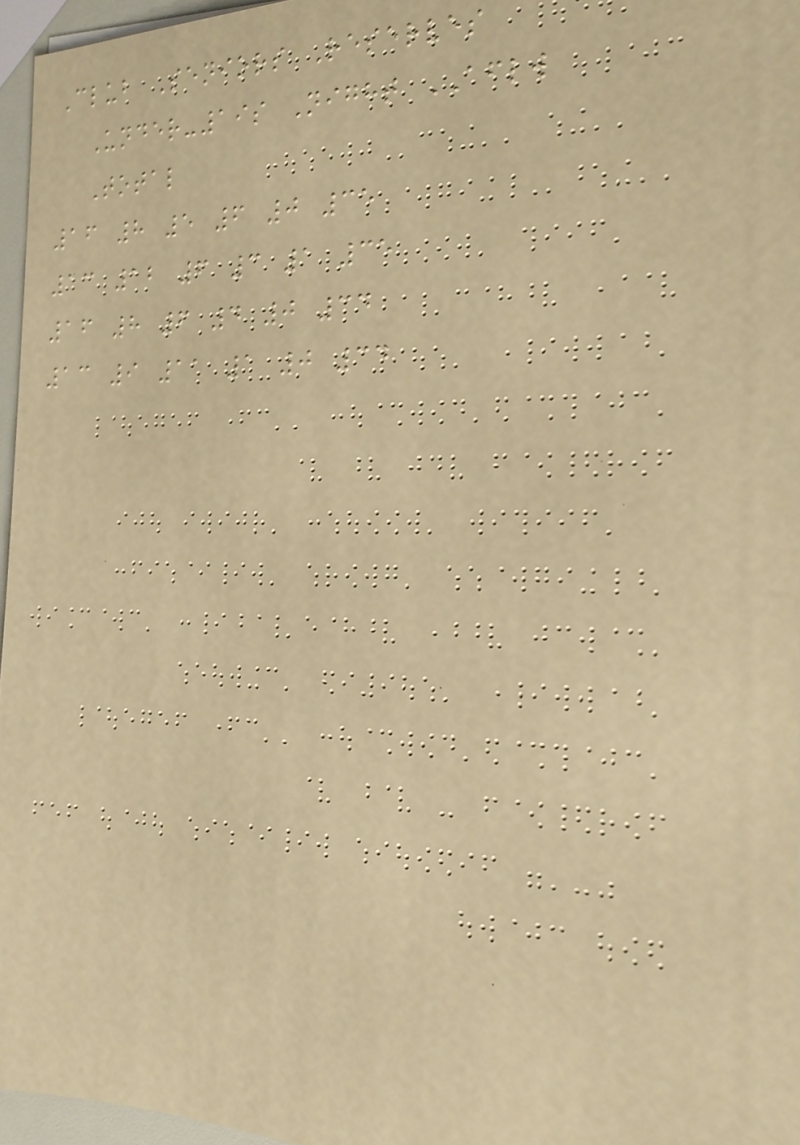Club Seniors Reserves
Under-19s Night AFLW
Total
16 8 5 6 0 35
13 12 6 3 1 35
16 8 6 4 0 34
13 9 11 1 0 34
